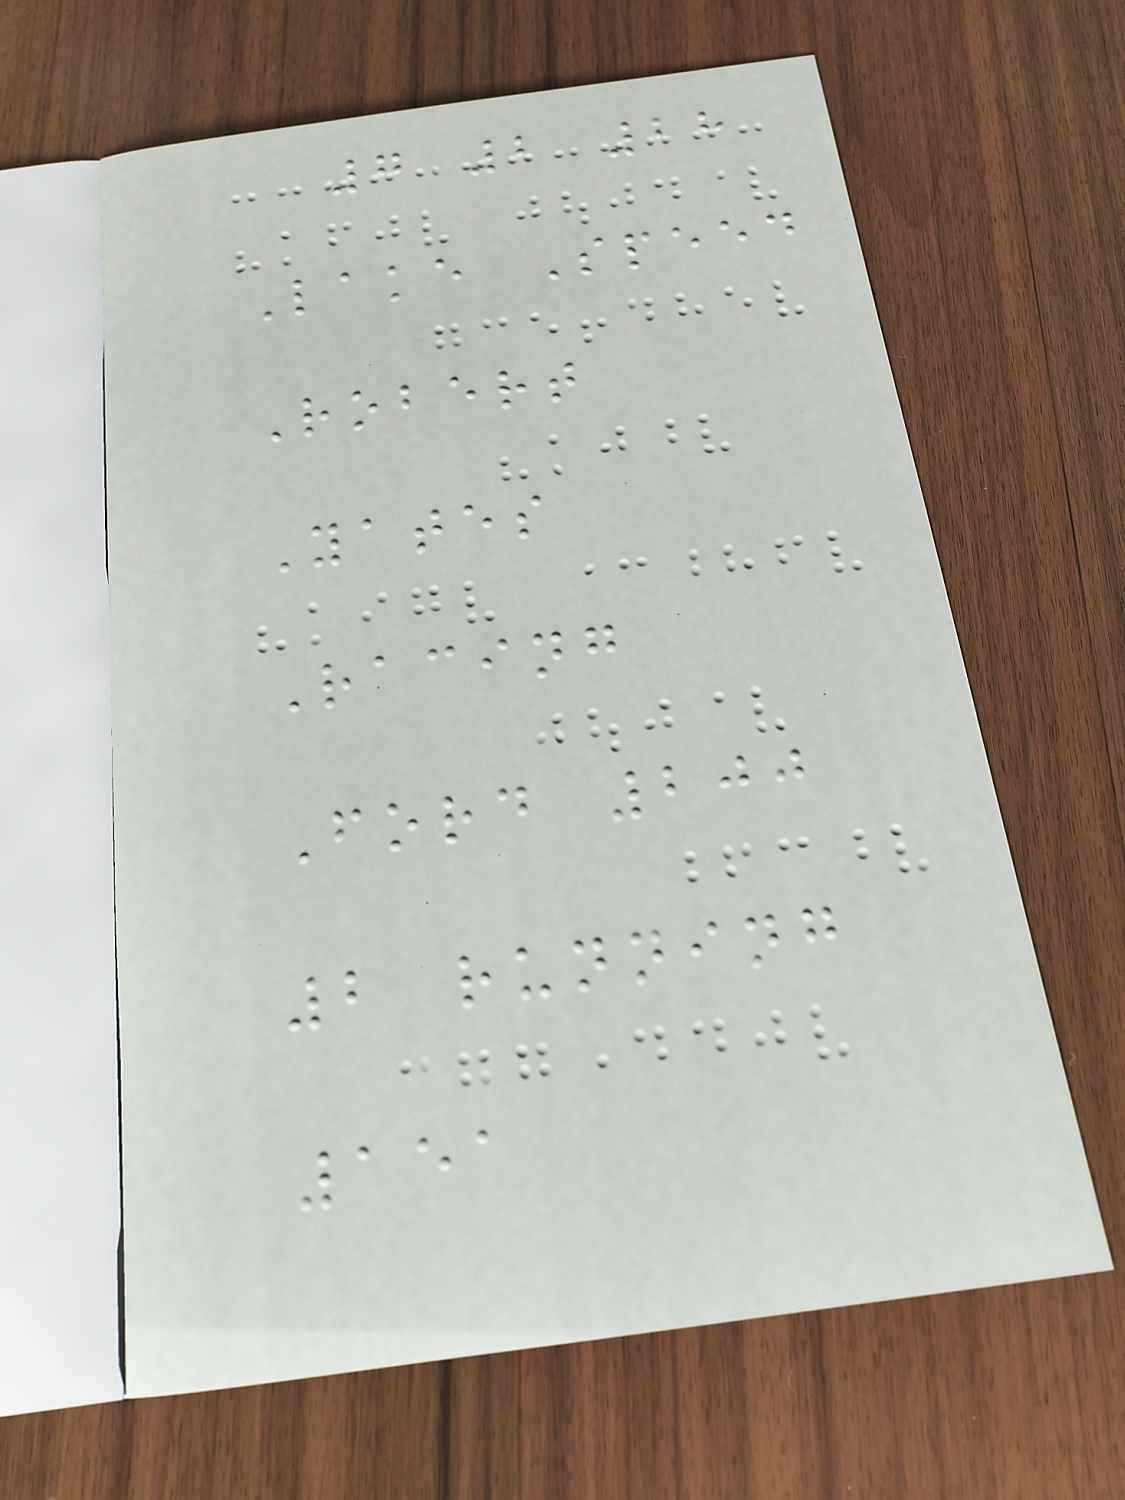7 2 28
Lake Speed
Robert
Yates
Racing
Ford 200
2 running
151
